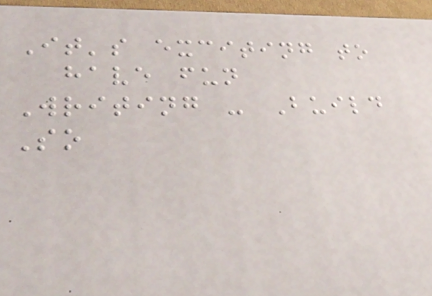It's exciting to
have fun
Writing - Build
So
